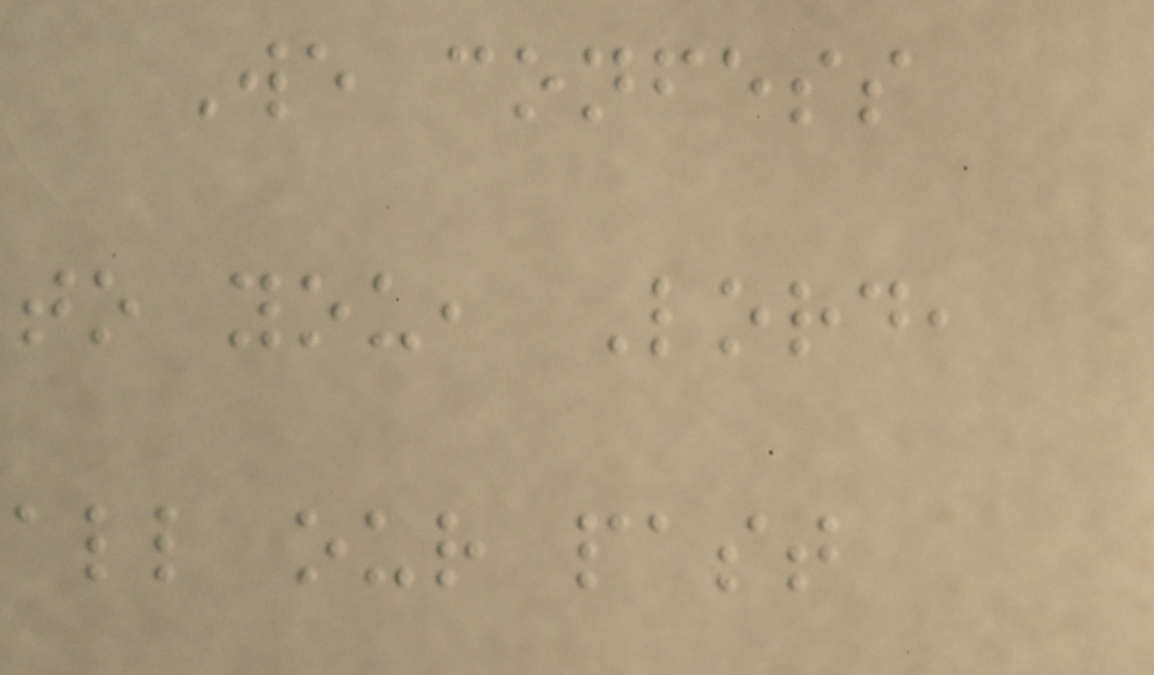We confess
to you, Lord,
all our past
